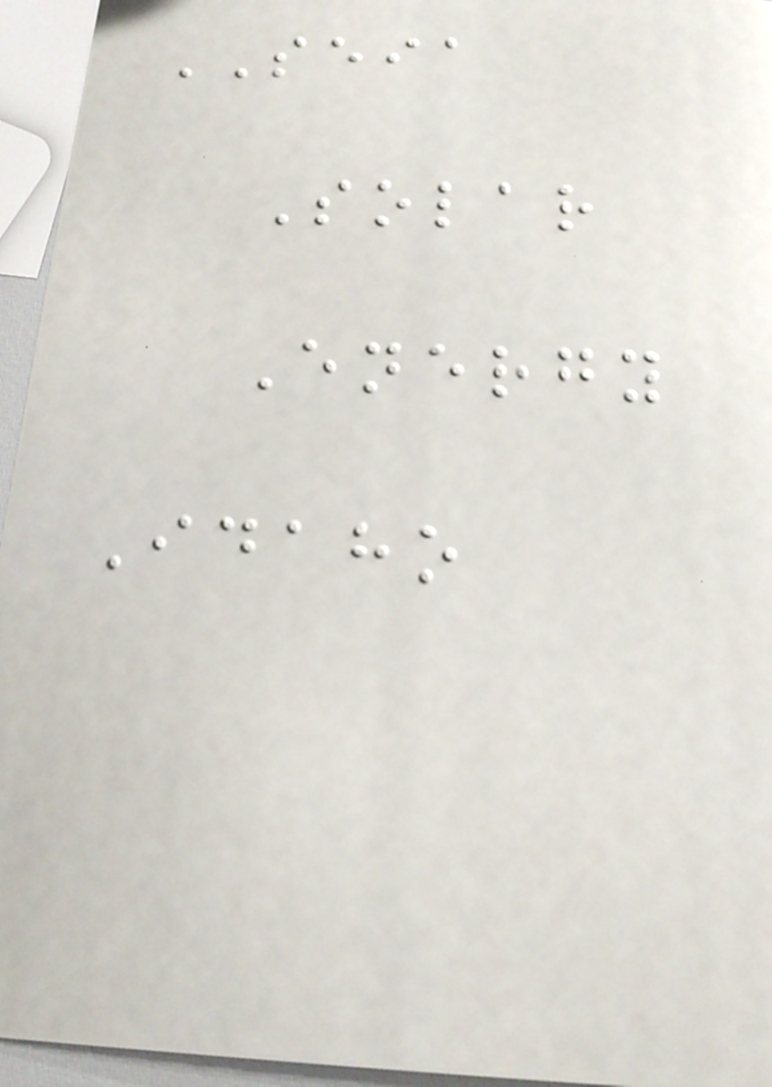SEIA
Solar
Energy
Idaho
